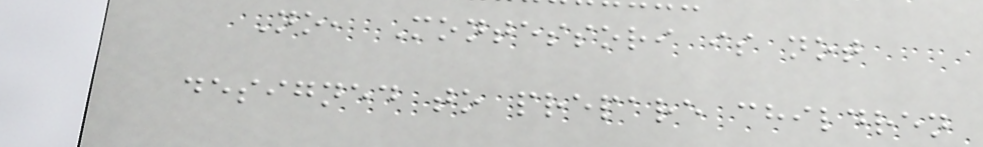No, Montessori is not
designed to prepare children
